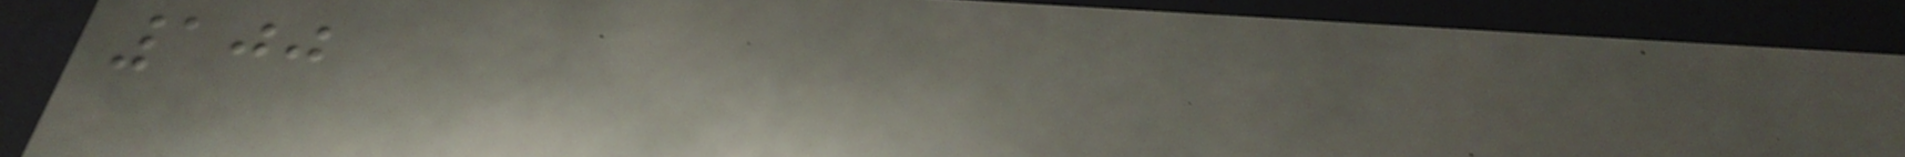100
